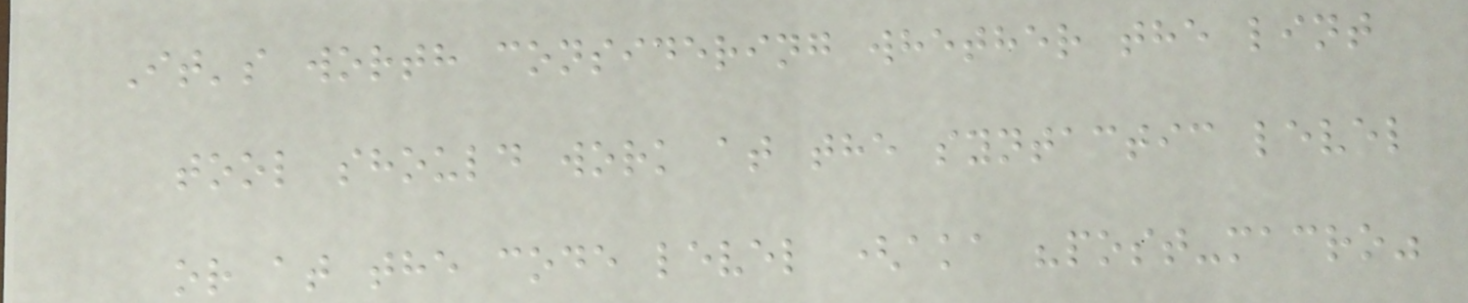It's worth considering whether the lint
tool should work at the syntactic level
or at the code level (aka "post-macro"
